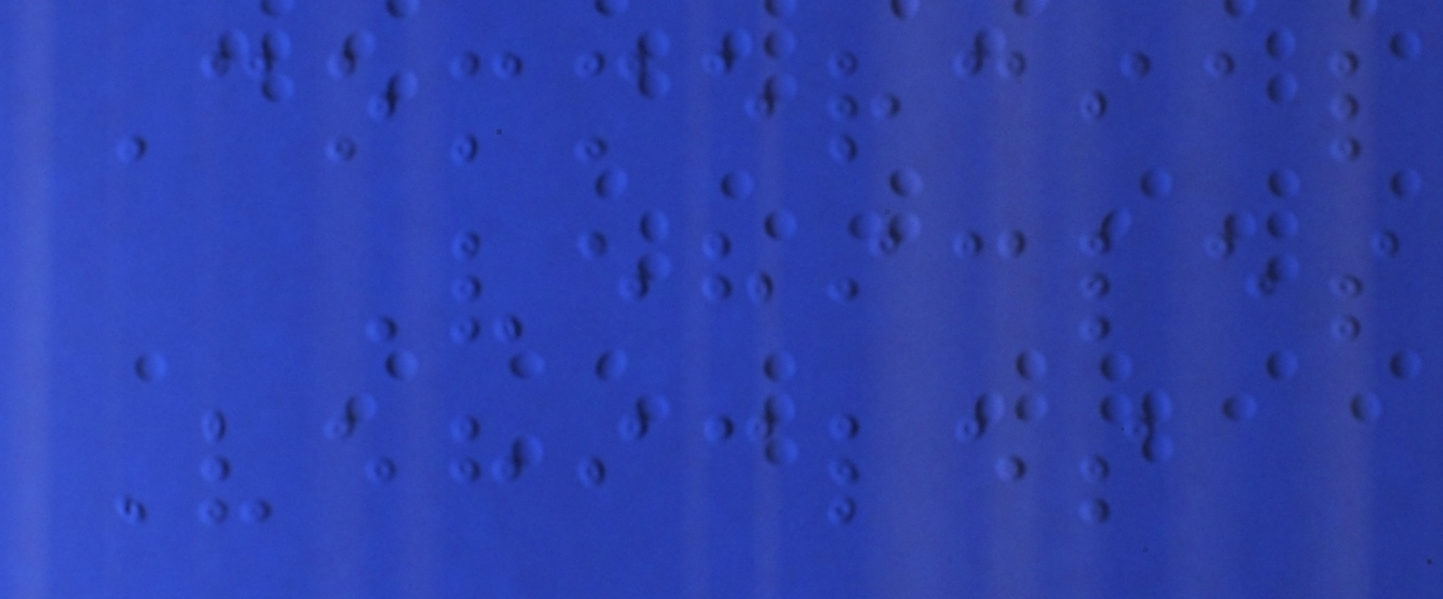Commercial
Vehicles
Vehicles
